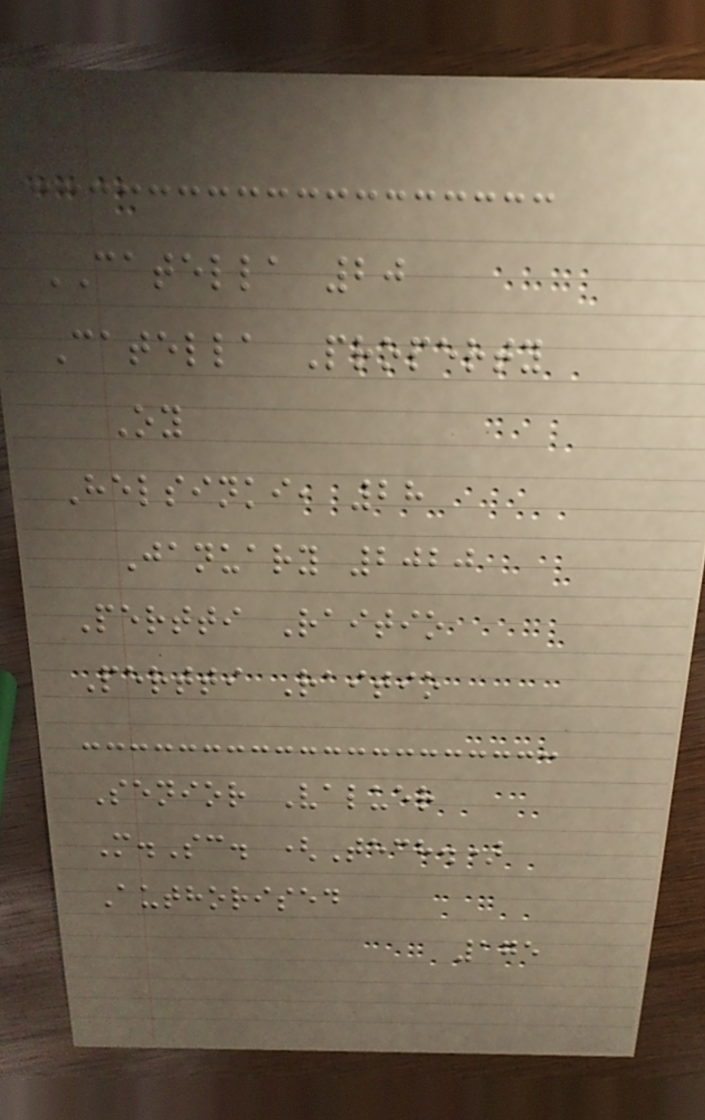CATELLA 20
Catella Property
Oy
Helsinki, 28
January 2020
Pertti Raitio
Pertti Raitio
Senior Valuer
M.Sc. (Tech.)
Authorised
175
